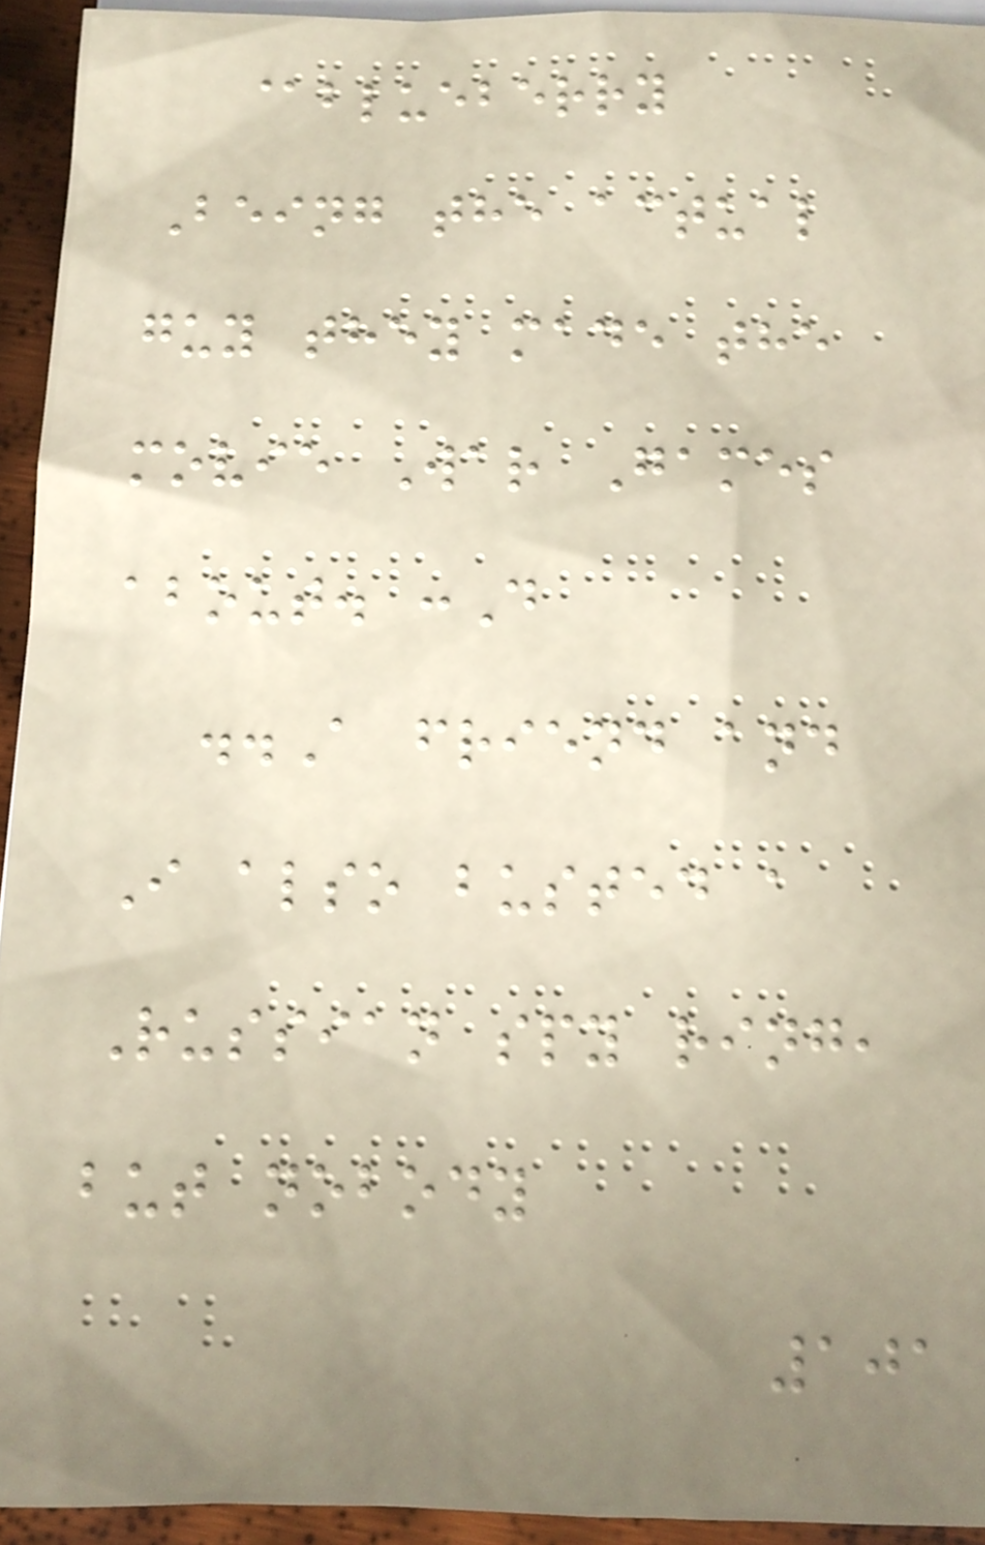@blueberry
Being the actual
guy they made the
movie War Games
about. :D
..A friend and
I also busted a
Russian spy ring,
but nobody
101
